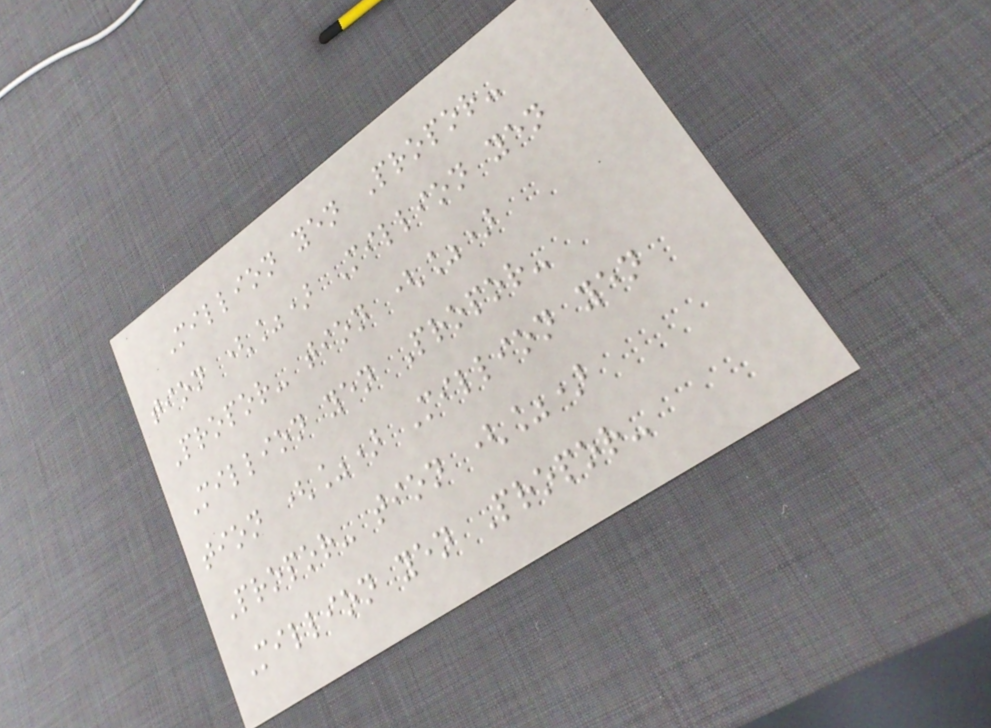Million yen Propor-
tion (%) Million yen
Propor- tion (%)
Million yen Propor-
tion (%) Million yen
Propor- tion (%)
Million yen Propor-
